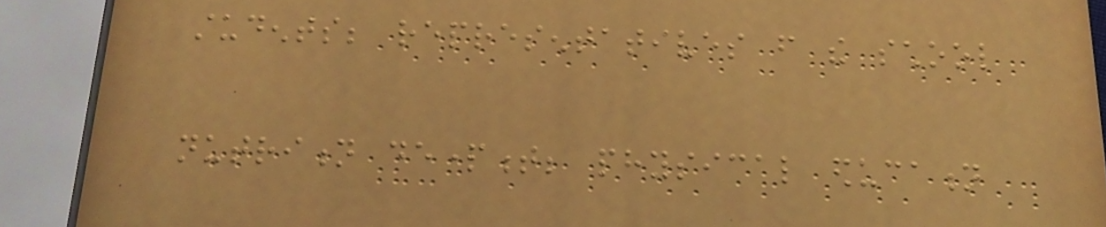students; representatives from the school
nutrition department; physical education
